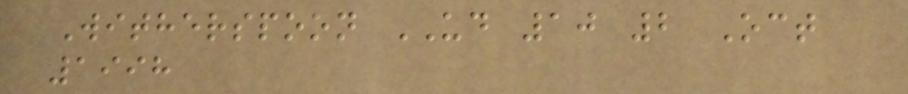Witherspoon UD 10 2 Oct
1998
